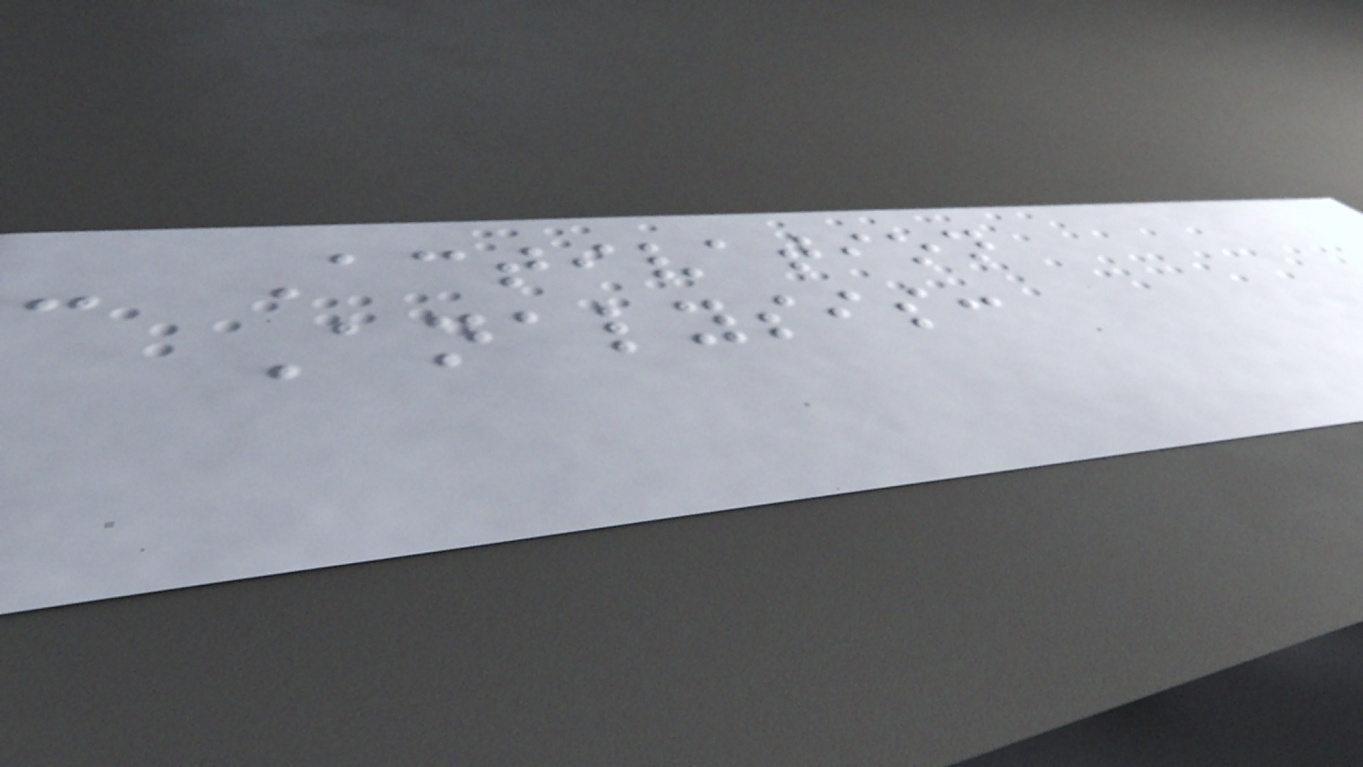- Activation
Analysis:
